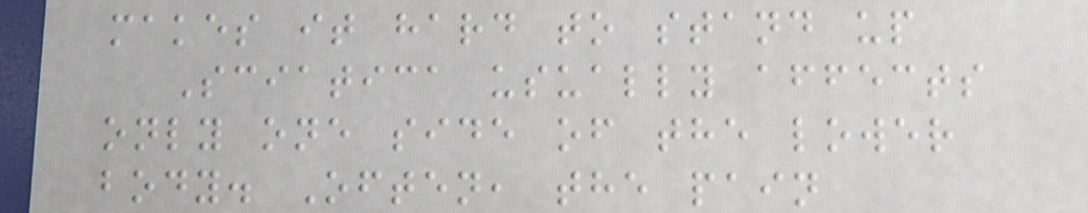makes it hard to stand up
Sciatica usually affects
only one side of the lower
body. Often, the pain
